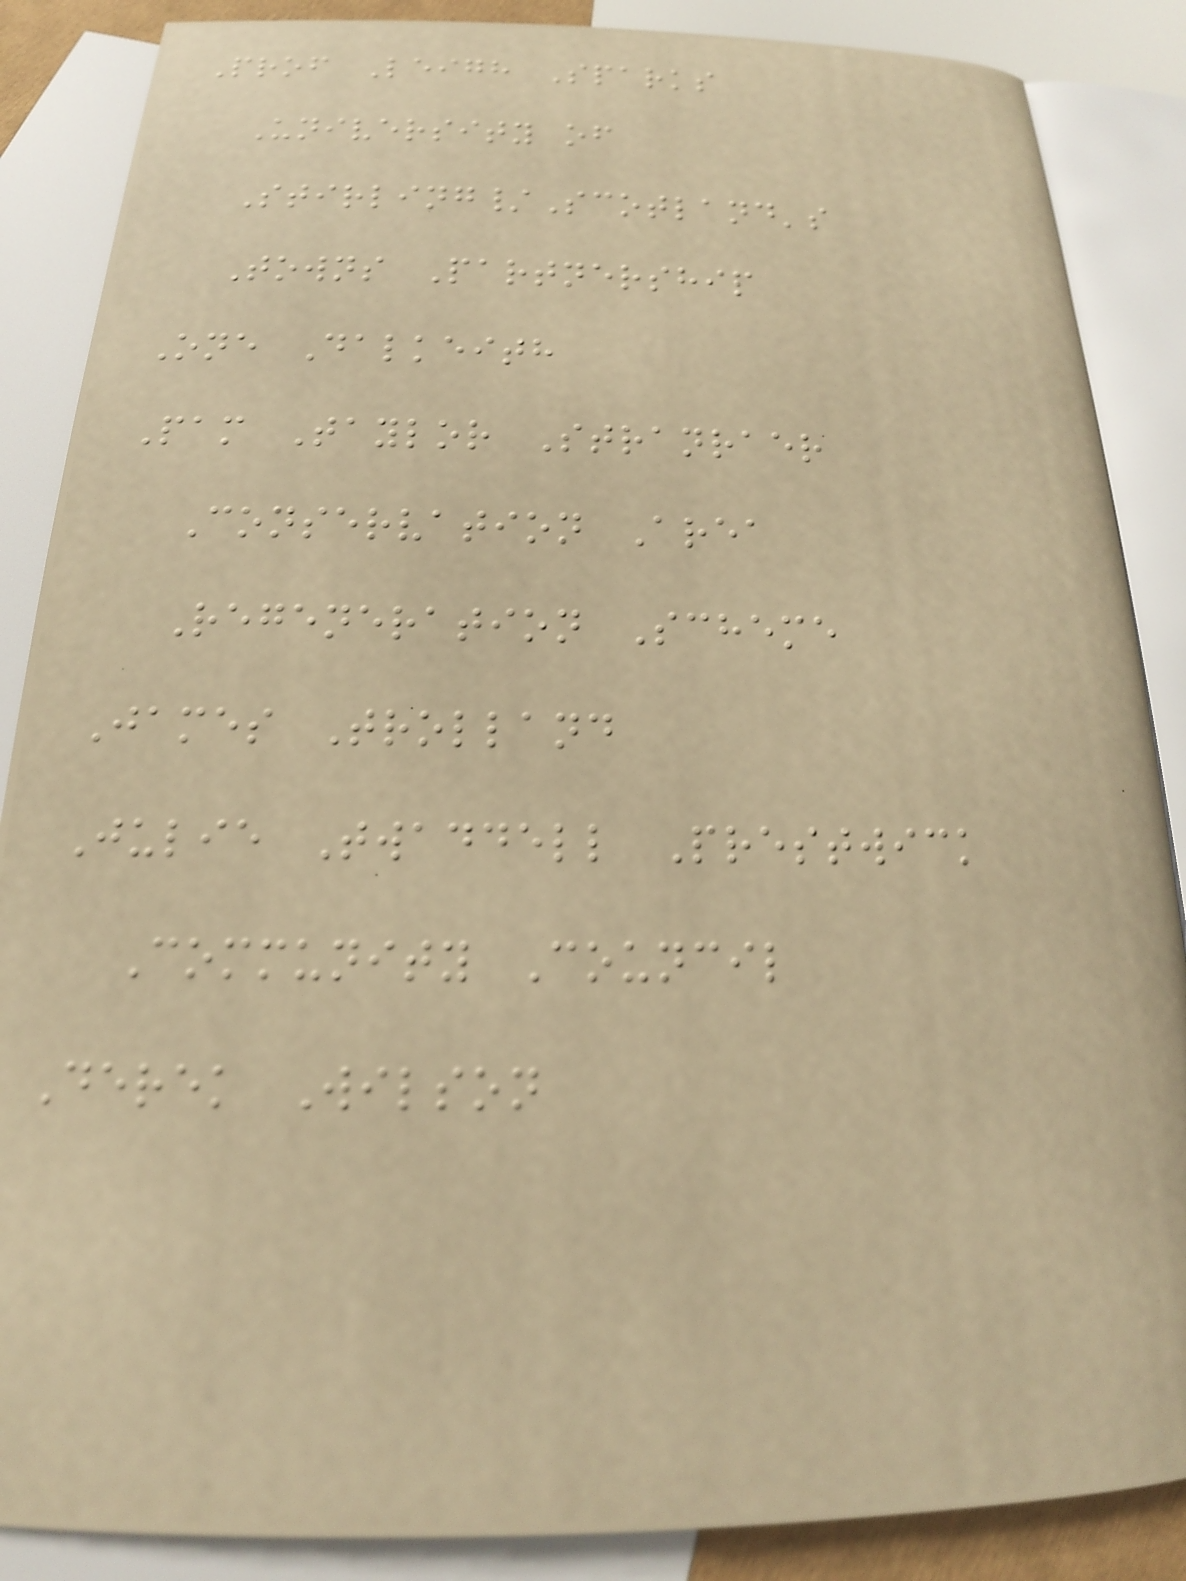Prof Leigh Sparks
University of
Stirling/Scotland's
Towns Partnership
One Dalkeith
Pam Taylor Stranraer
Conservation Area
Regeneration Scheme
James Trolland
Julie Twaddell Prestwick
Community Council
Derek Wilson
